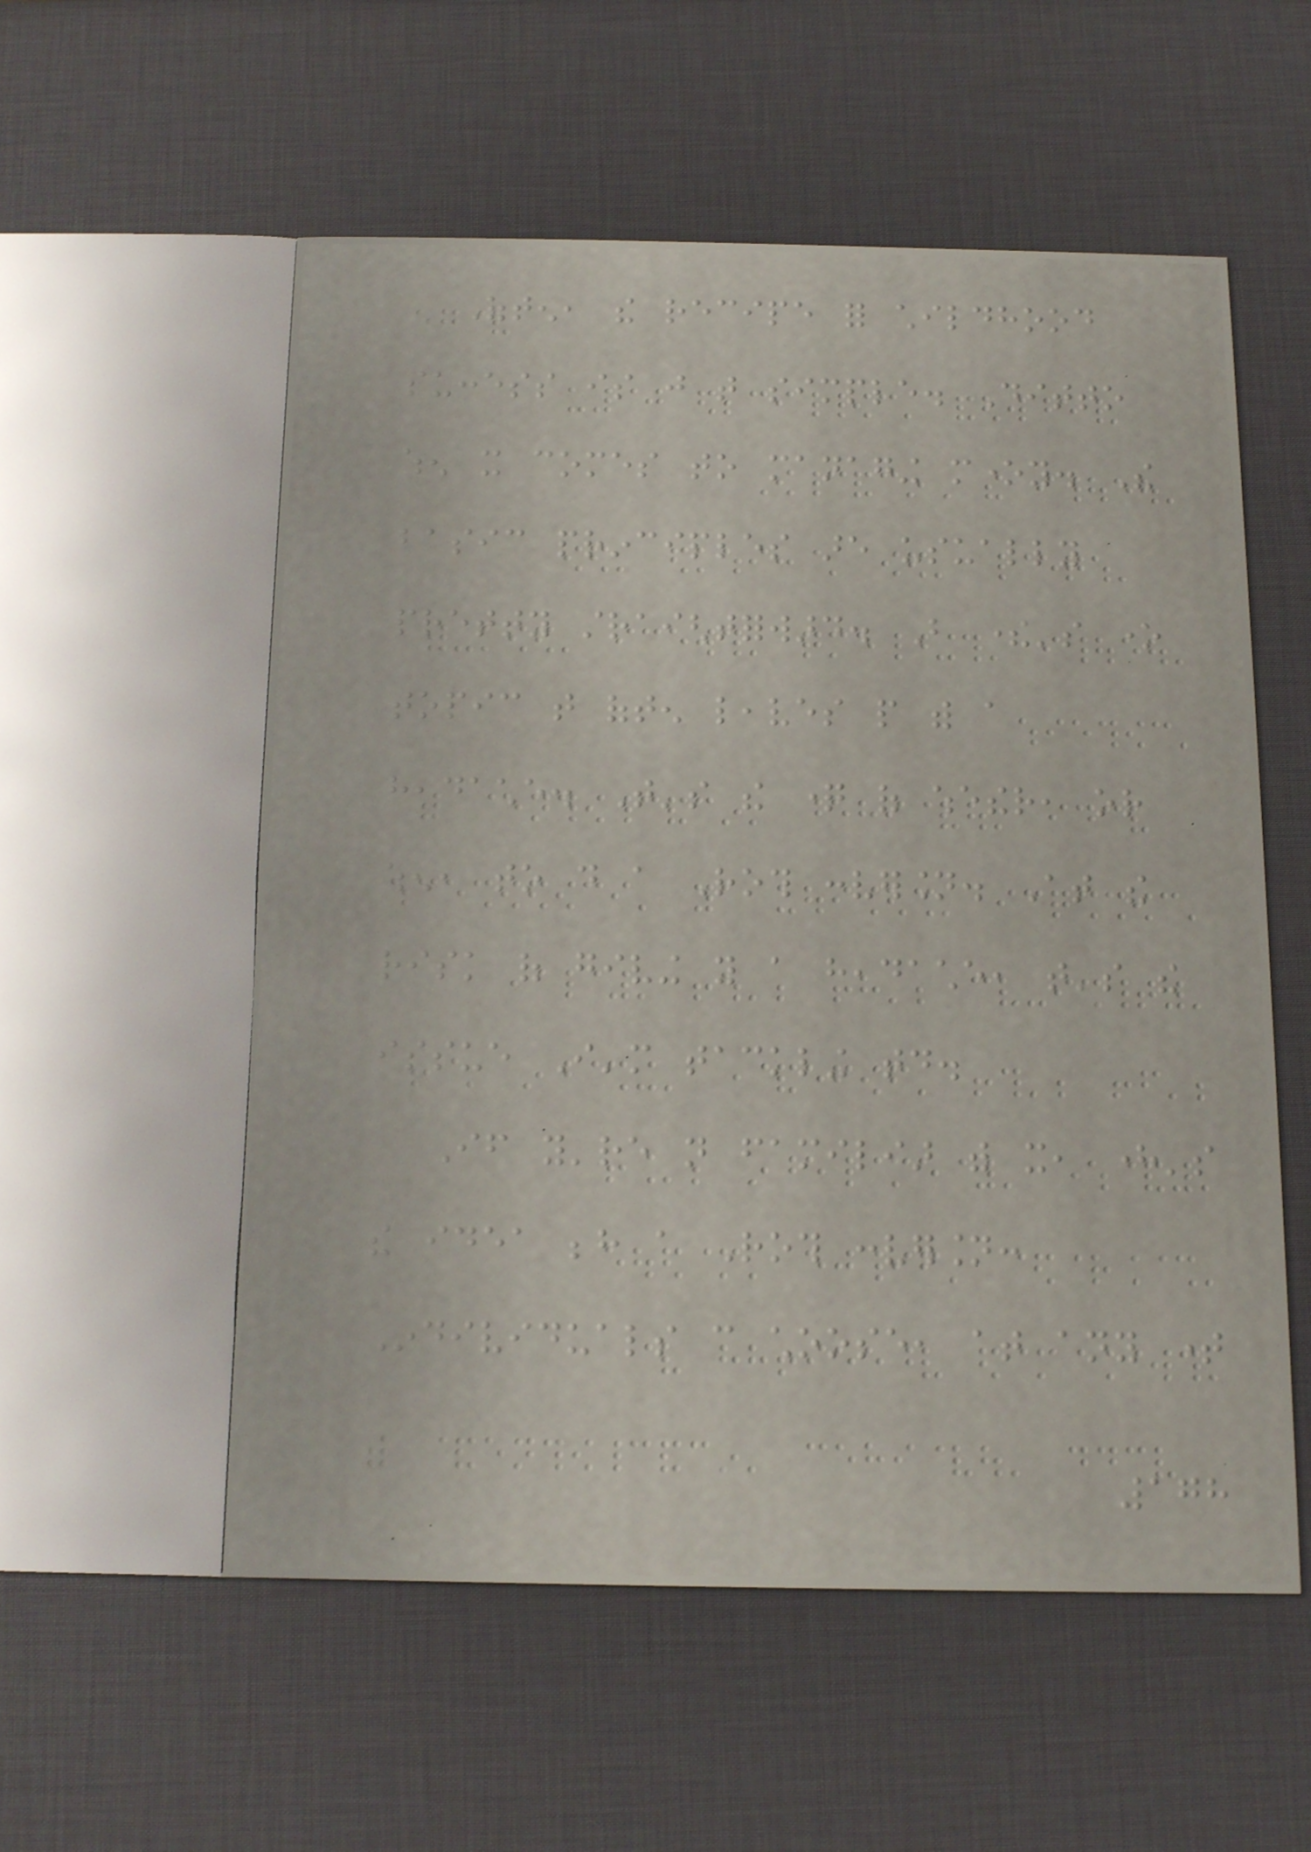Often, the recipe for childhood
success is just that simple. Ditto
when it comes to managing money. The
basic principles are usually
pretty straightforward. But there's one
topic that often leaves people with a
headache. That's the question of whether, or
when, to do a Roth conversion. At the
risk of giving you a headache, that's the
issue I'm tackling today.
If you're not familiar with it, here's
the idea behind a Roth conversion:
Individuals can choose, at any time
178
